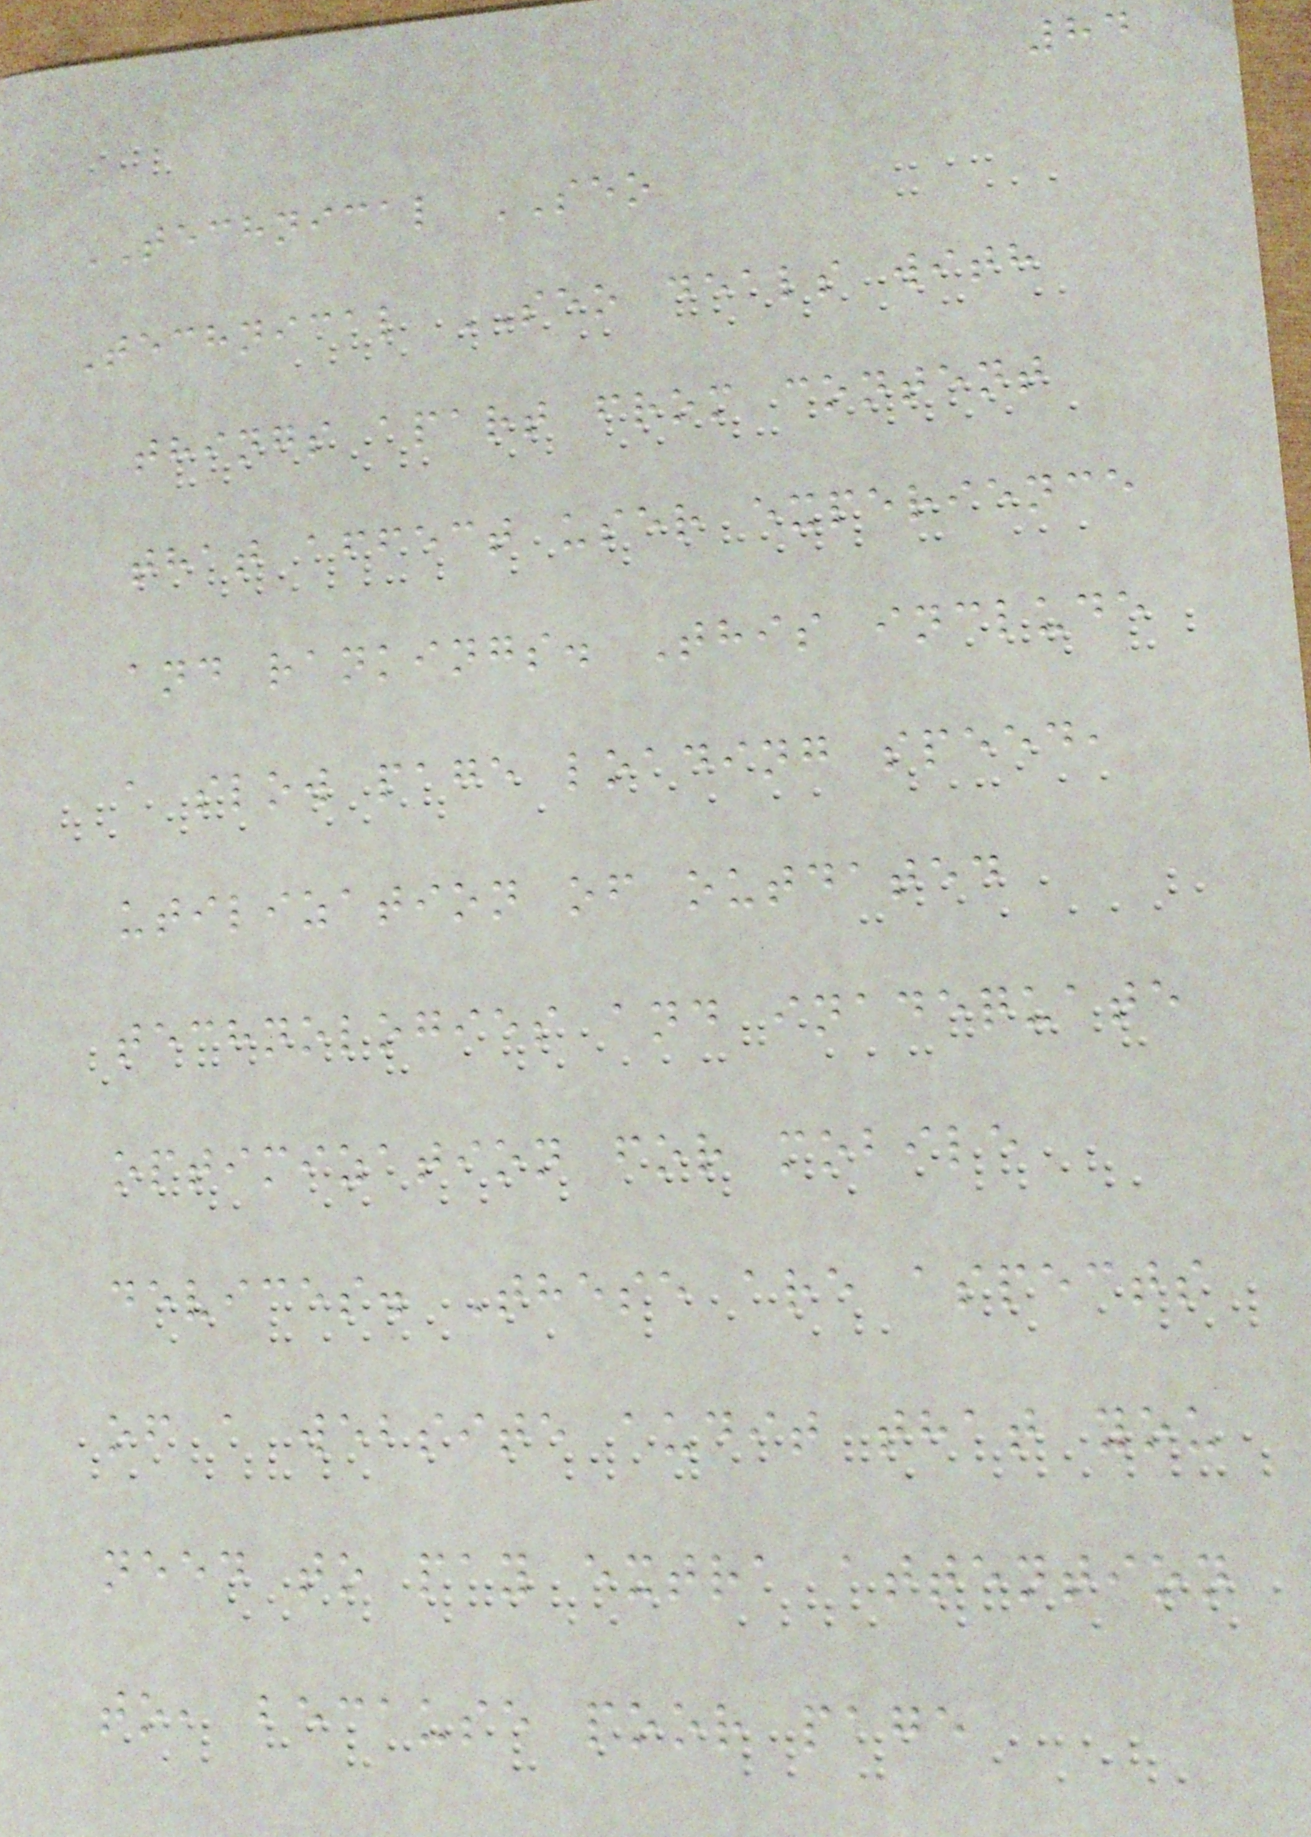84
TECHNICAL SEO
Technical SEO deals with
things apart from content
that affect user experience
and rankings. This include
a slow page loading speed,
utilization of outdated
technologies and inadequate
optimization for mobile
devices. These are aspects
of a website audit that you
need to pay extra attention
to, because poor page
